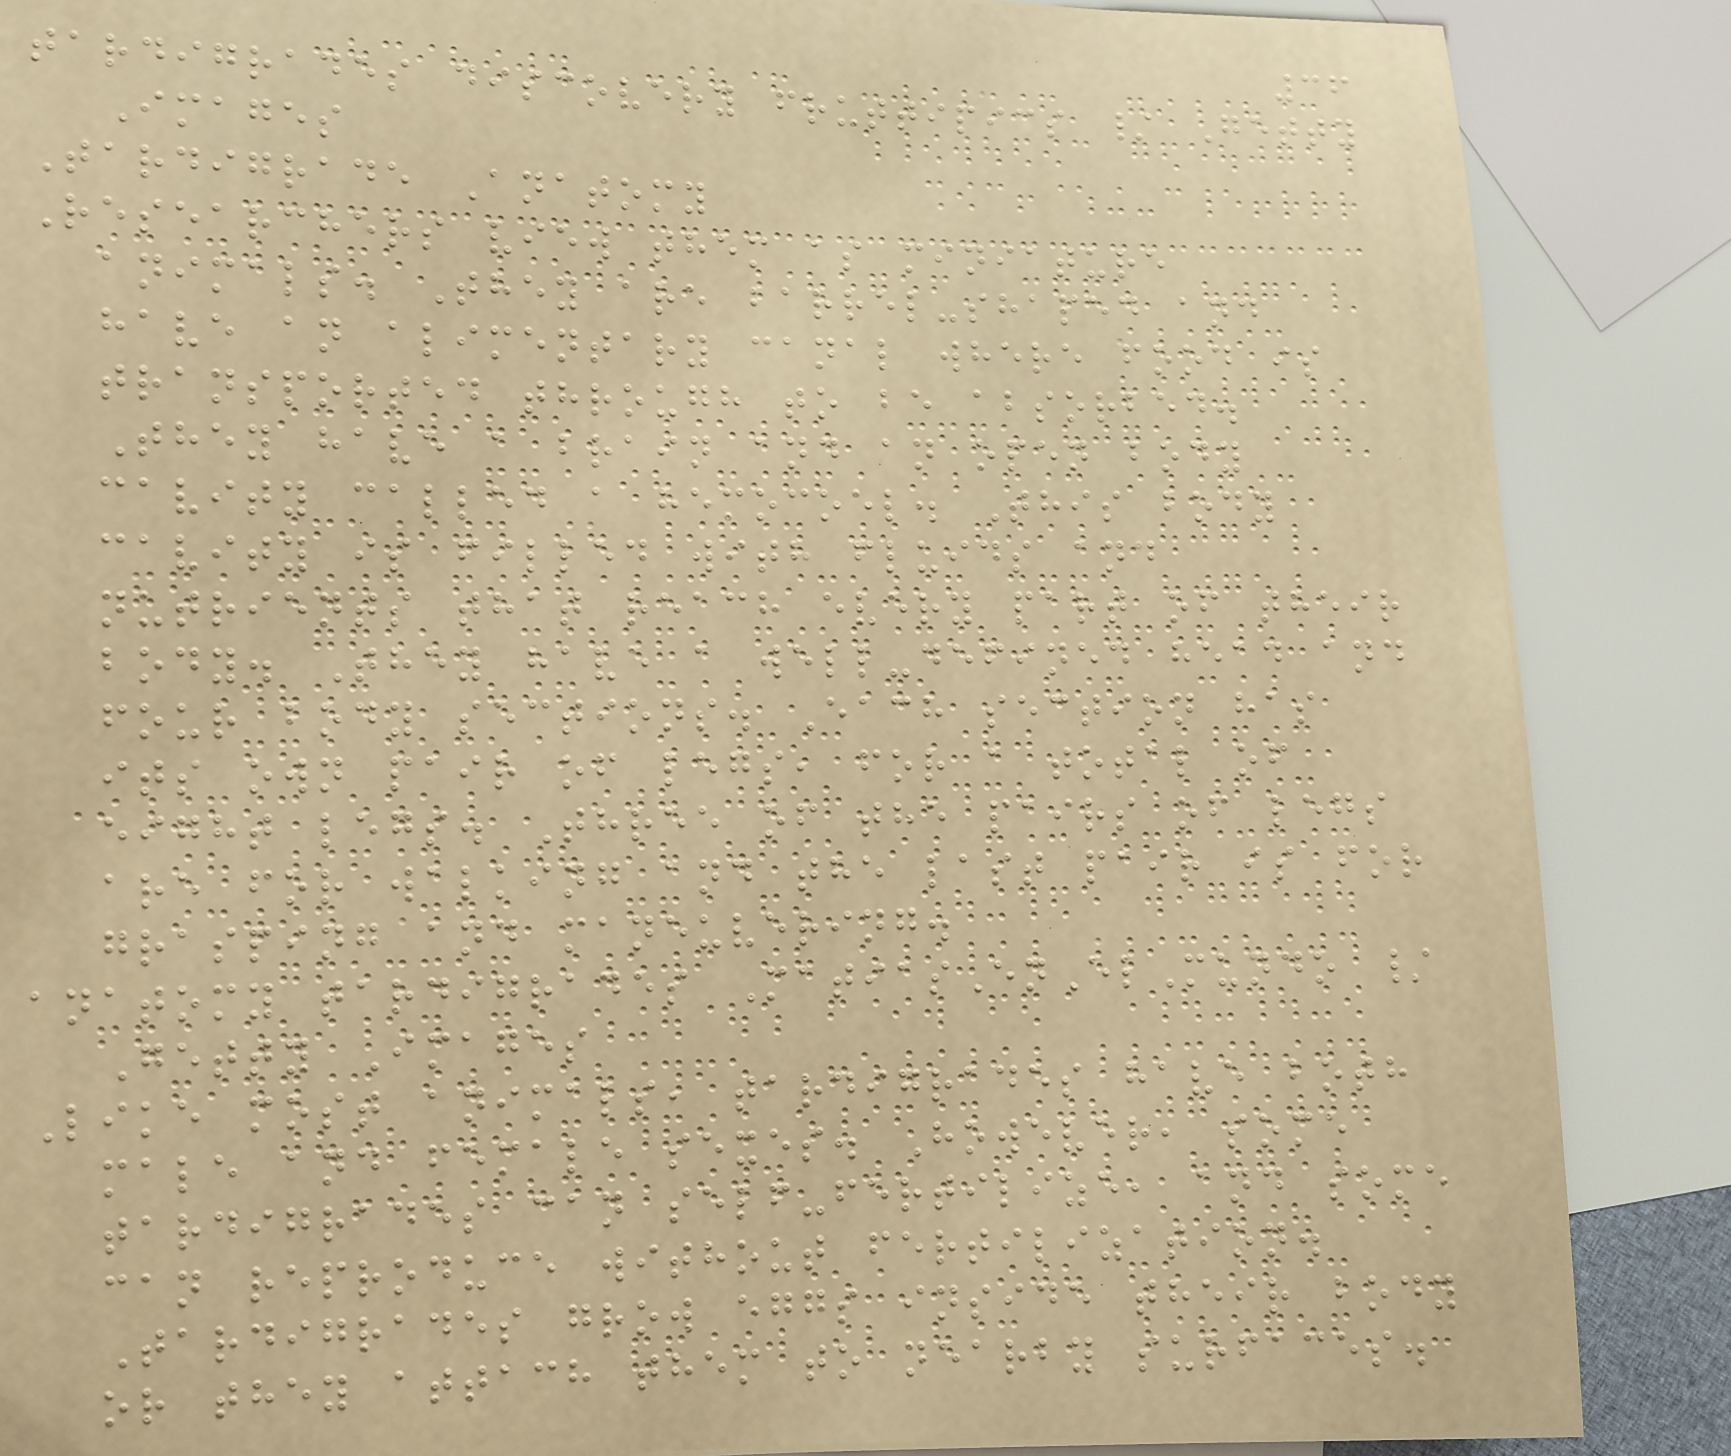36
tardigrades discovery fruttipics / Getty
Images
Tardigrade Anatomy
Researchers view them as miniature
animals. They are barrel-shaped and
have an alimentary canal where food is
transported through to be absorbed.
They have a brain and an open body
cavity called a hemocoel. This body
cavity is filled with fluids and
nutrients that reach every part of their
body. They have a well-defined head and
four body sections. Each section has
its own pair of legs, for a total of
eight legs. Three of the pairs of legs
are for walking and the last pair is for
grasping and maneuvering.
anatomy tardigrades MatiasEnElMundo /
Getty Images
Like most animals, tardigrades have both
male and female sexes. However, some
tardigrades can self-fertilize, and some
can reproduce without fertilization.
Tardigrades grow eggs inside their body
or they attach them to nearby surfaces.
